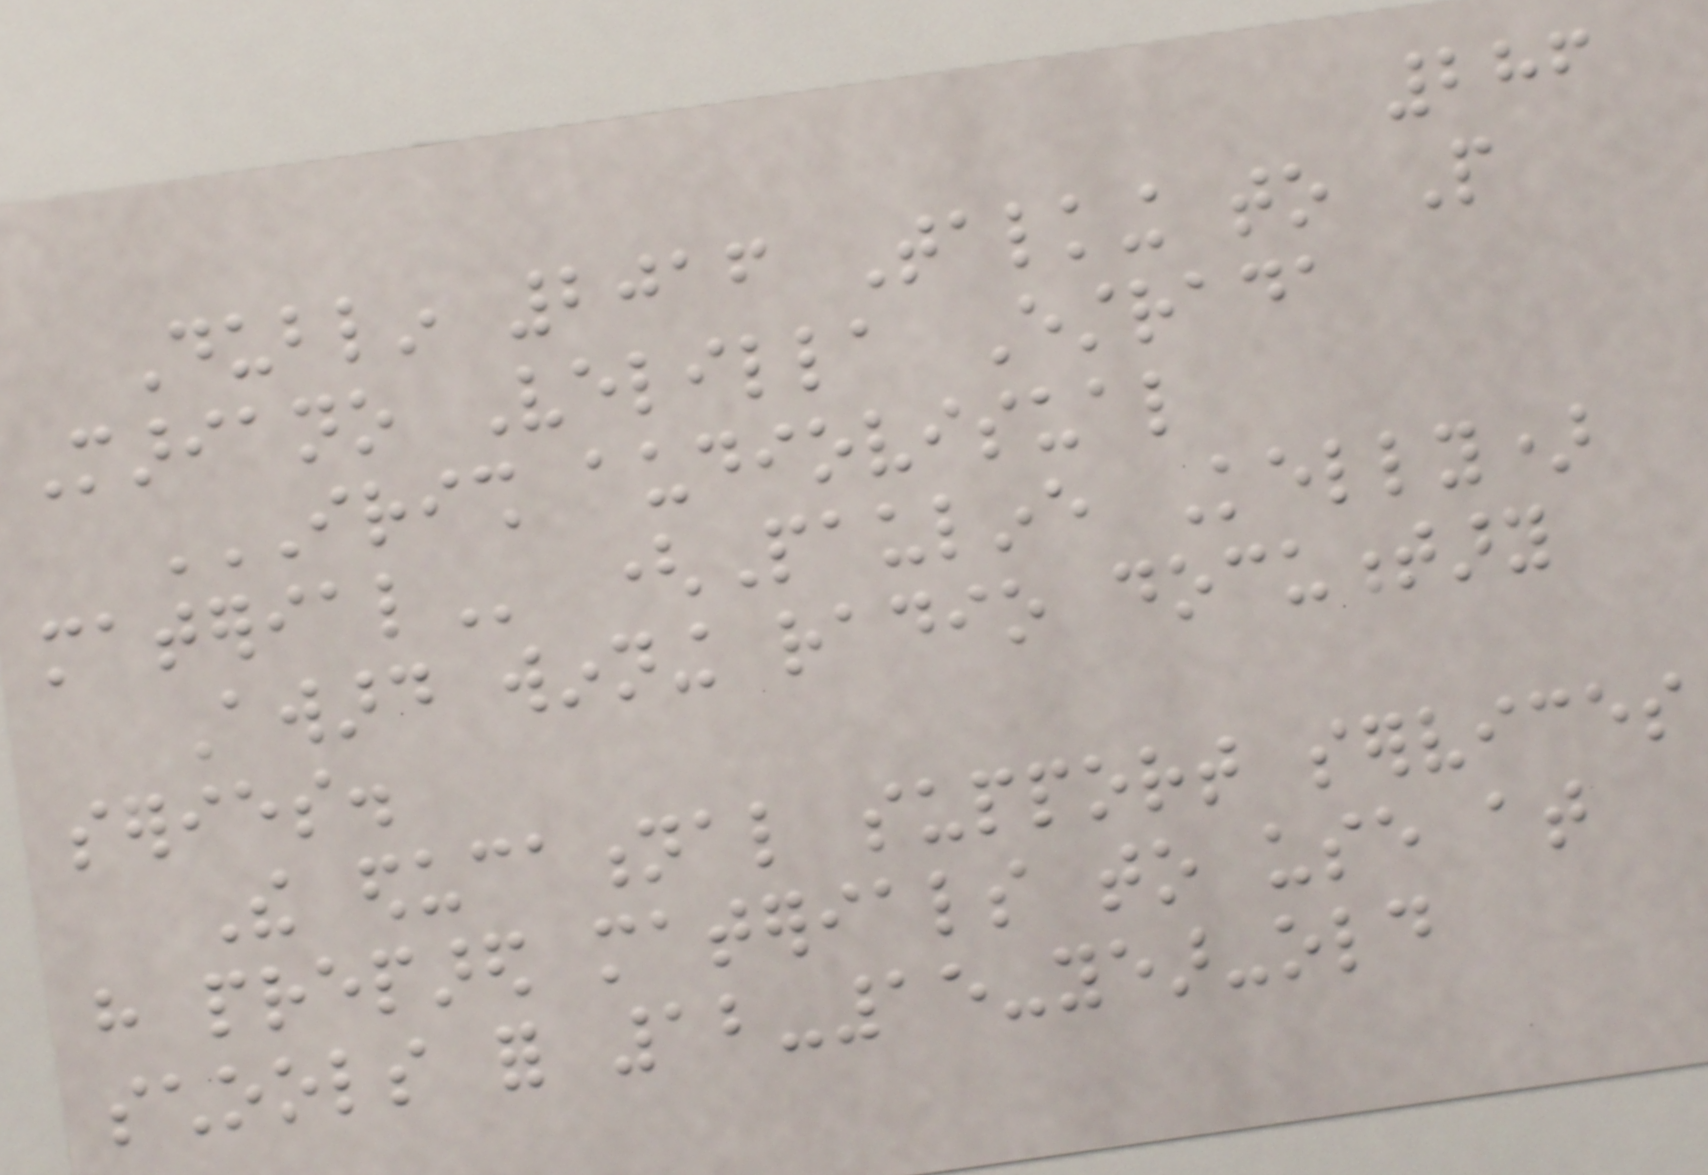286
Dublin 2016 Talking to People
Mariano Velilla Estrada
IRISH AUDIOVISUAL
MATERIAL (Pauline Kelly)
Award winning radio documentary
series.
The educational support services
have prepared materials to use at
schools for 12-15-year-old
